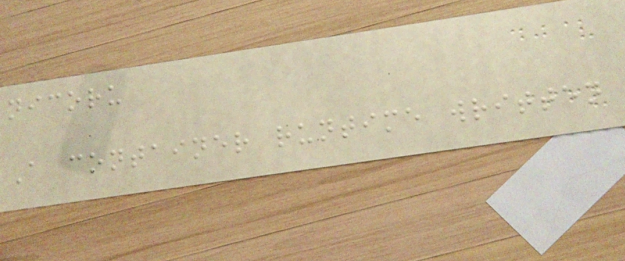nicoru
A container runtime written
